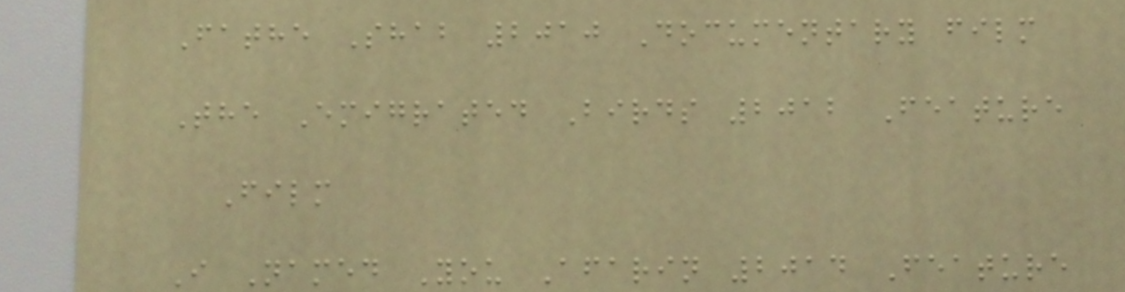Fathe Shab 2010 Documentary film
The Emigrated Birds 2012 Feature
Film
I Named You Afarin 2014 Feature
